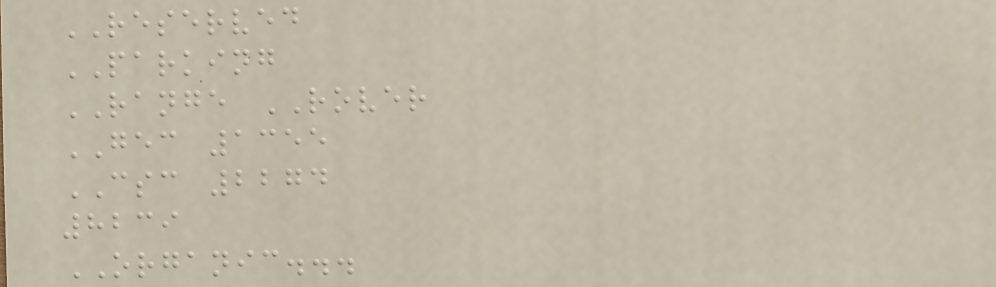RESERVED
PARKING
RANGE ROVER
GEC 1355
CSC 2274
8239
ORGANIC...
